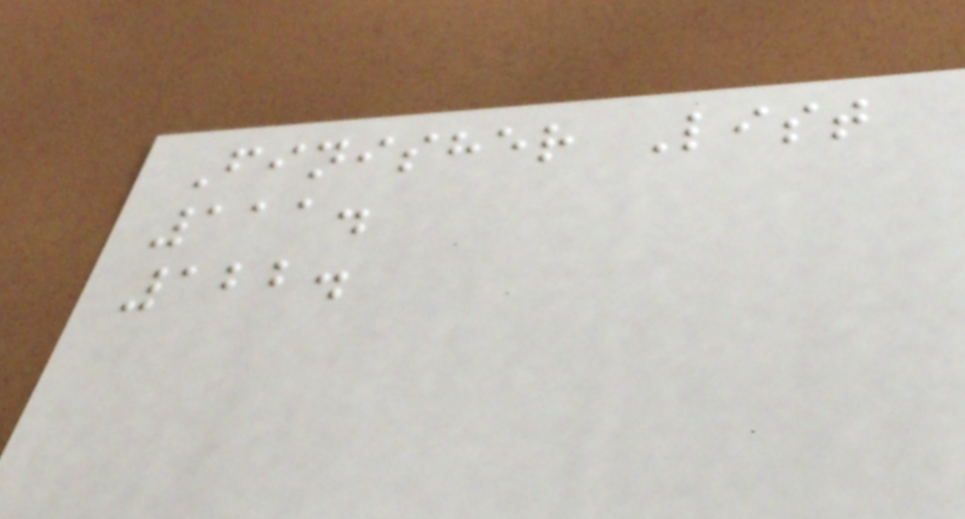Finisher List
111.
122.
